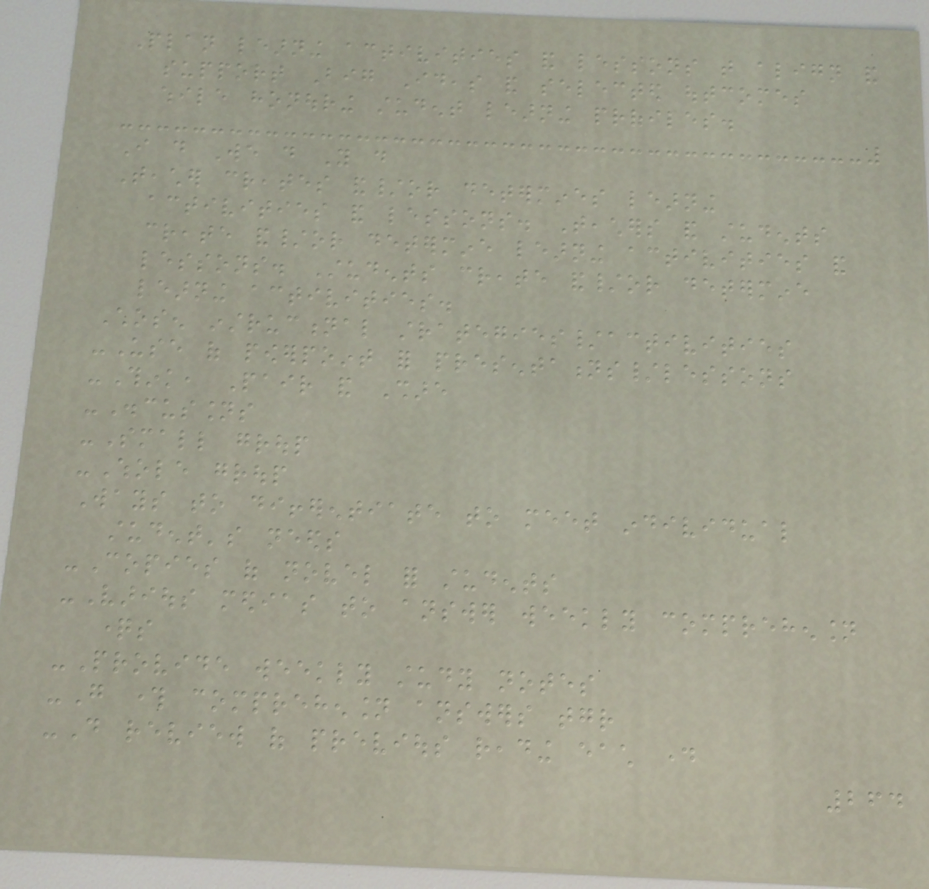Plan learning activities and lessons that align and
support Big Ideas and selected outcomes
while honouring student learning profiles.
I do We do You do
Teacher creates and/or determines learning
activities and lessons. Teachers and students
create and/or determine learning activities and
lessons. Students create and/or determine
learning activities.
Chosen instructional strategies/activities
-Use of powerpoint for presentations/lessons
-Think, Pair and Share
-Discussions
-Small group
-Whole group
Ways to differentiate to meet individual
student's needs
-Copies of novel for students
-Various medias to answer weekly comprehension
questions
-Provide weekly study notes
-Go through comprehension answers together
-Do review of previous reading each day
264
